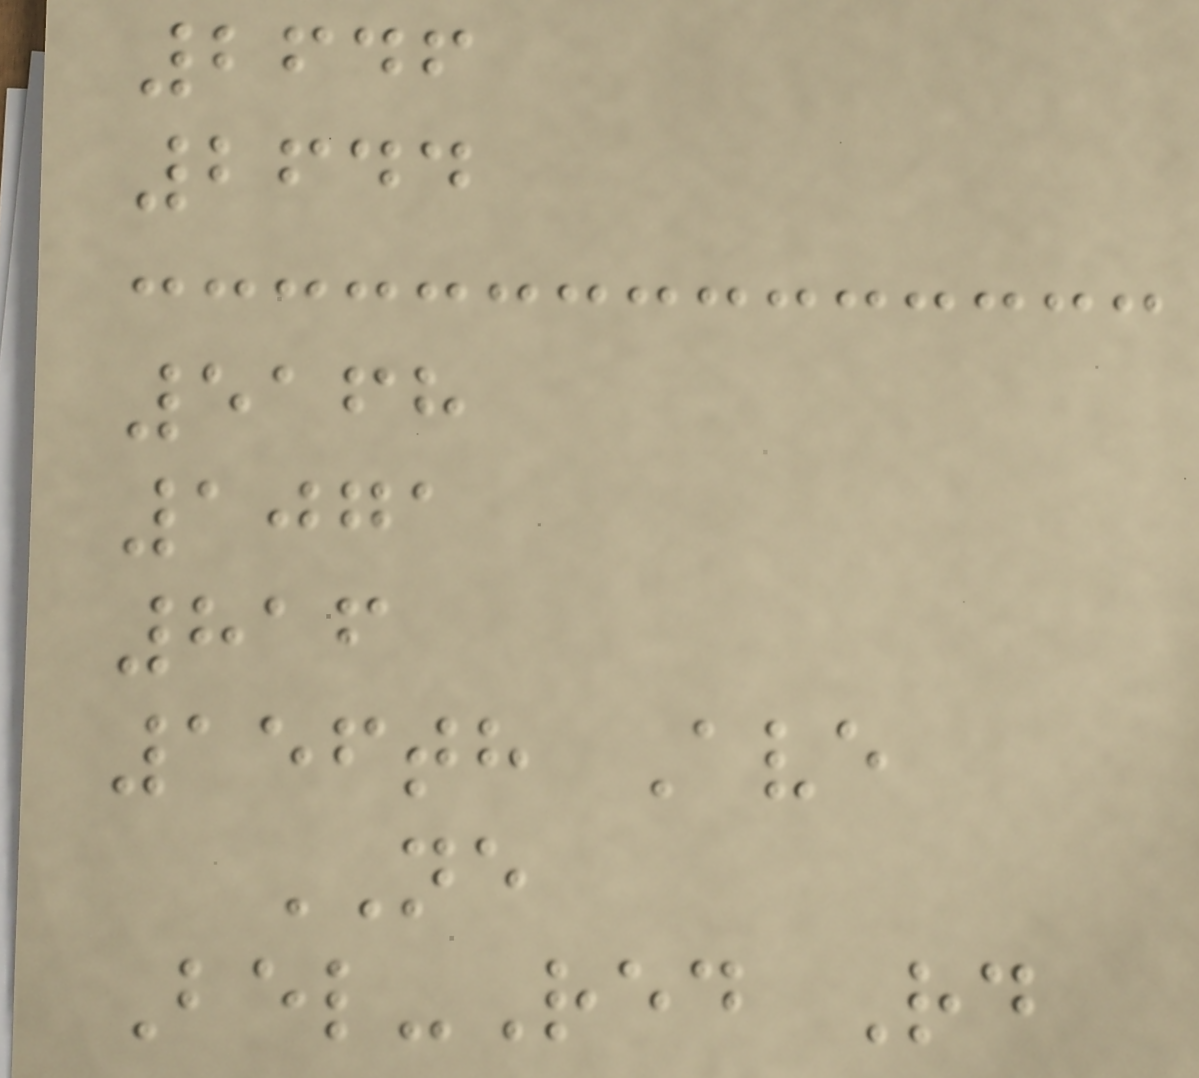2646
2644
5168
1071
816
156th Ave
NE
Bel-Red Rd
